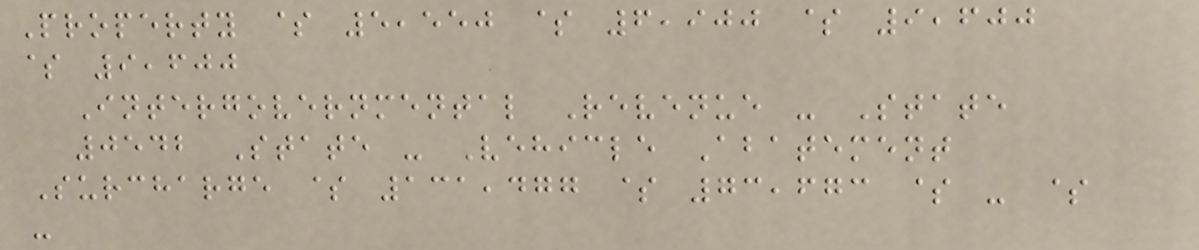Property $ 5,550 $ 6,900 $ 9,600
$ 9,600
Intergovernmental Revenue - State
0542 State - Vehicle Abatement
Surcharge $ 131,477 $ 73,673 $ - $
-
